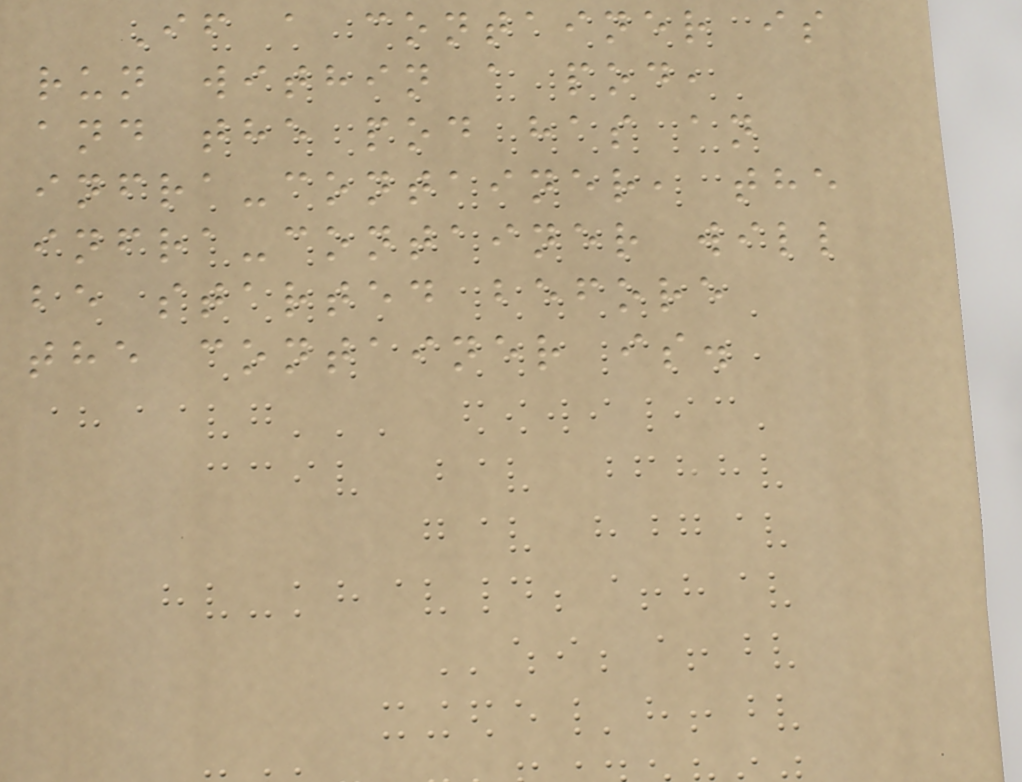If a container is
run within a pod,
and the pod has an
infra-container, the
infra-container will
be started before
the container is.
